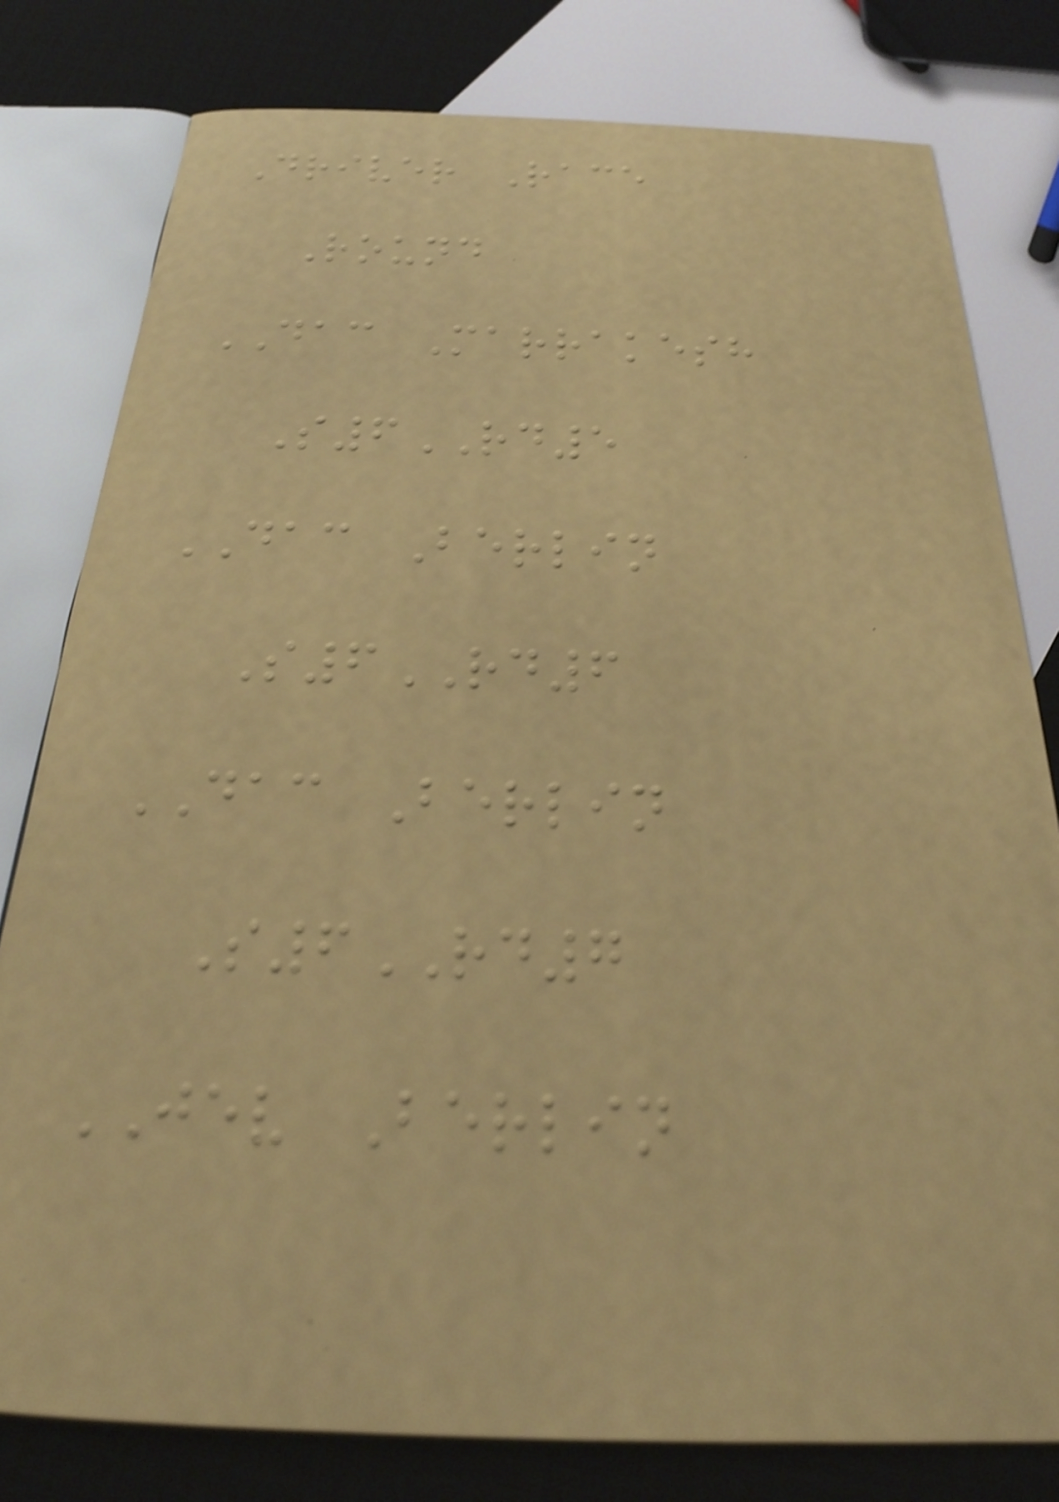Driver Race
Round
DAC Marrakesh
S6RD5
DAC Berlin
S6RD6
DAC Berlin
S6RD7
JEV Berlin
